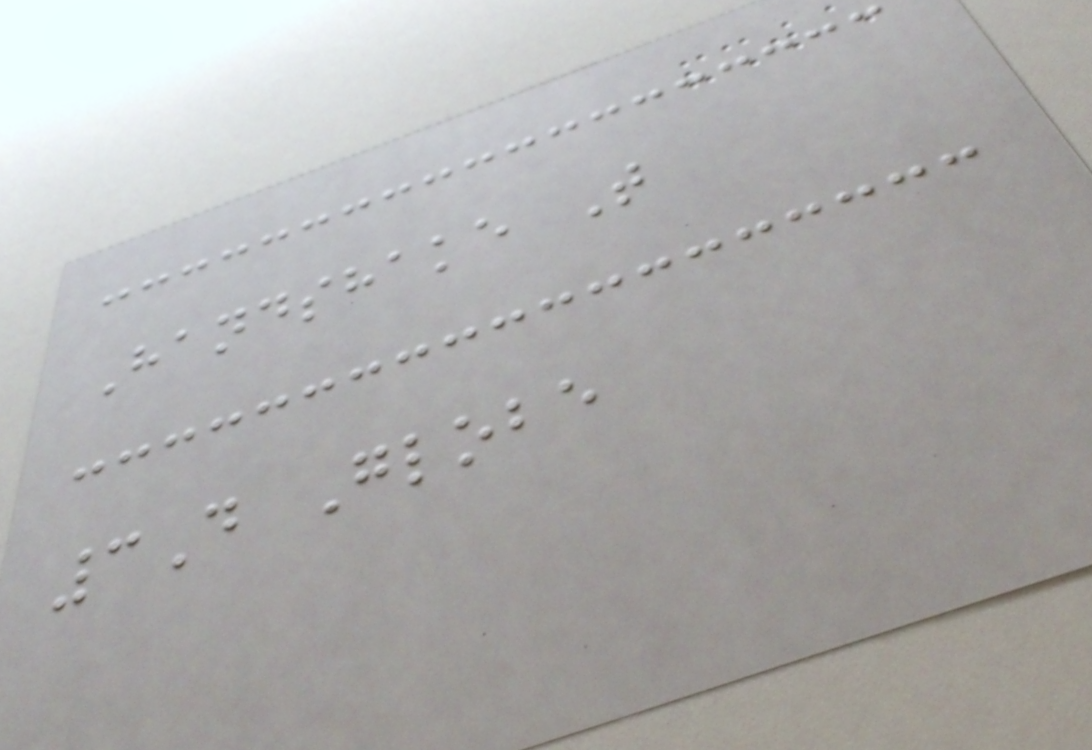Handshake T
3D Globe
